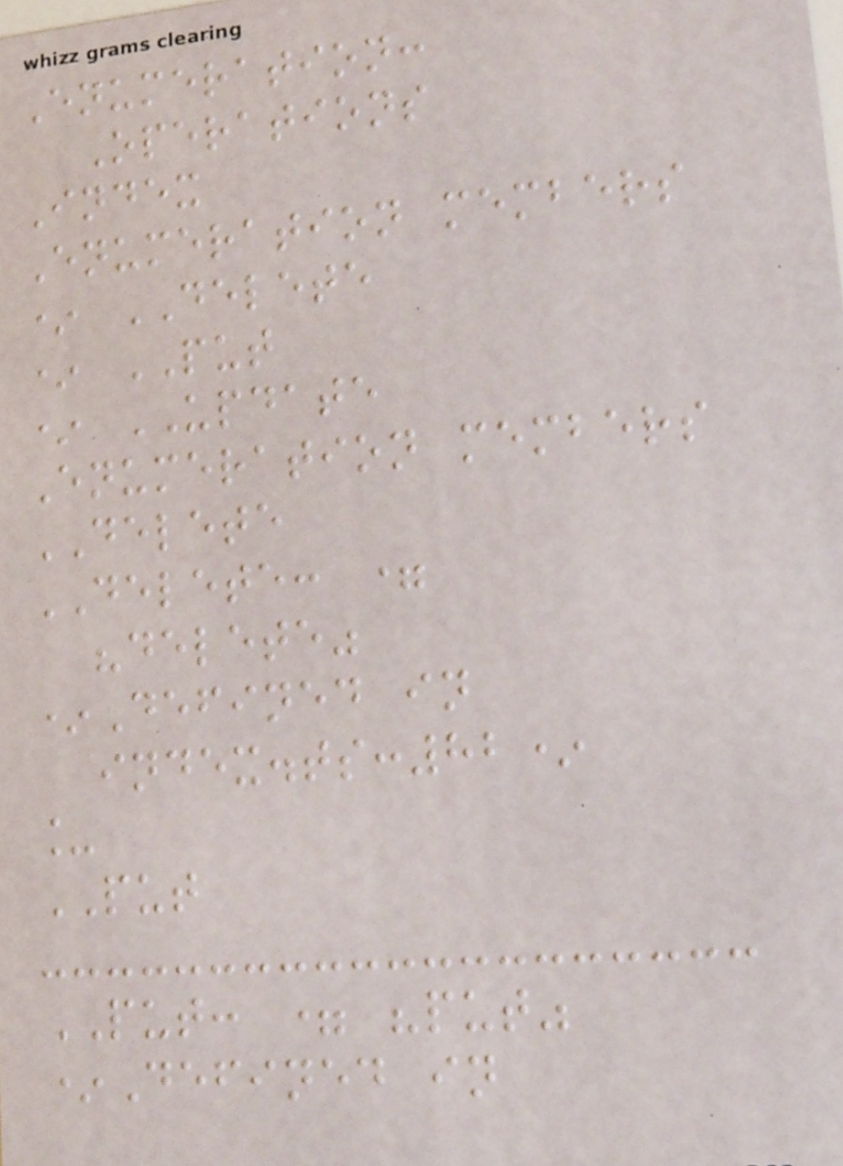Enumeration:
Operations
Index
Enumeration members
* DELETE
* PUT
* UPDATE
Enumeration members
DELETE
DELETE: =
"delete"
*Defined in
index.ts:82*
_
PUT
PUT: = "put"
*Defined in
